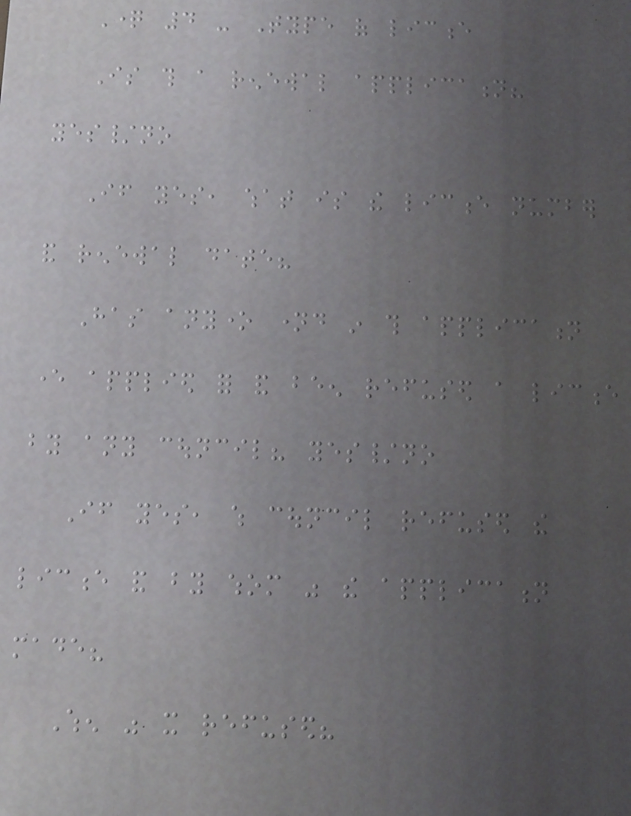Question 4 - Type of licence
Is this a renewal application?
yes/no
If yes, what is the licence number
and renewal date?
Has anyone named in this application
ever applied for and been refused a licence
by any council? yes/no
If yes, which council refused the
licence and by whom was the application
made?
When was it refused?
